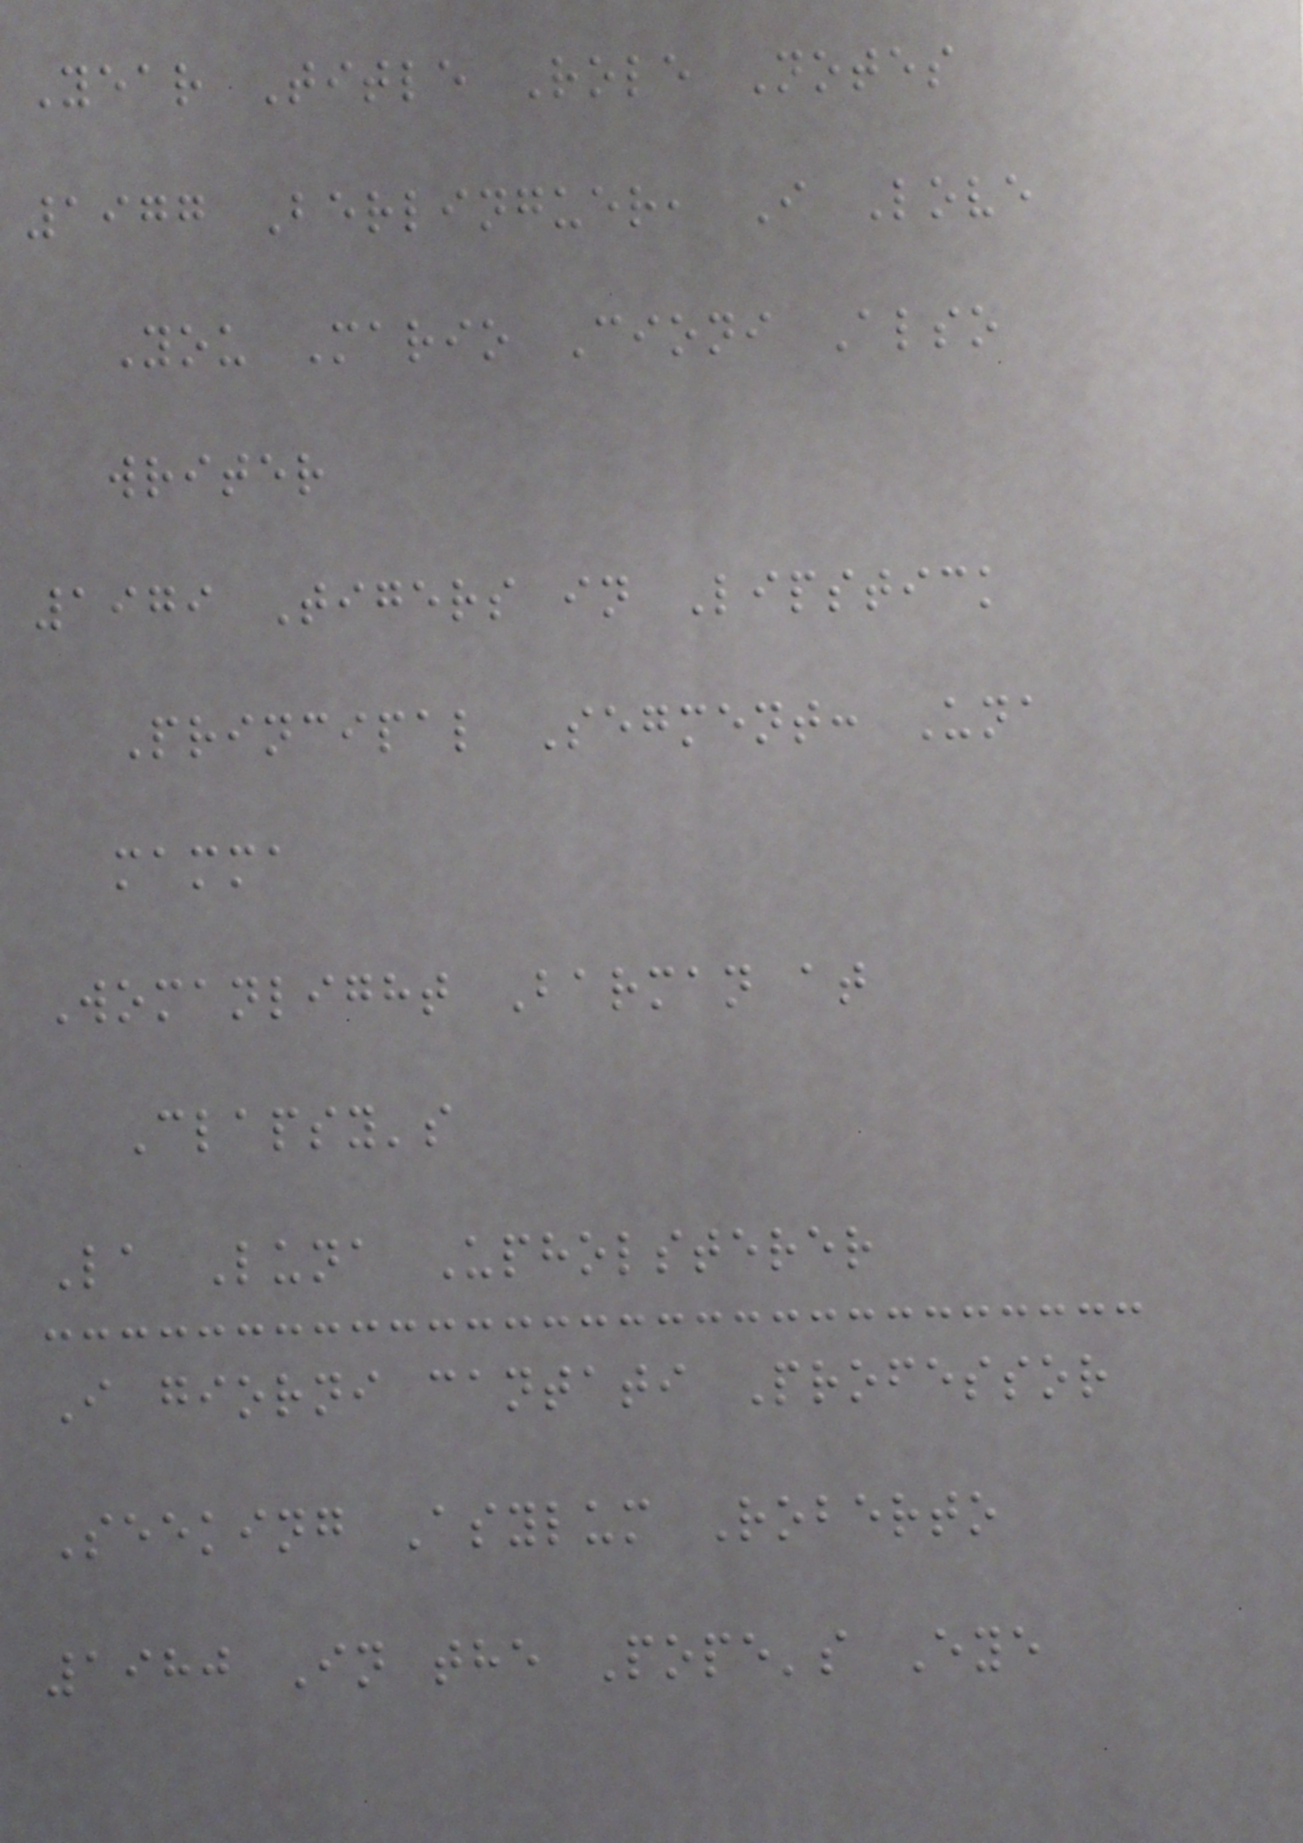Year Title Role Notes
1977 Berlinguer, I Love
You Mario Cioni Also
writer
1979 Tigers in Lipstick
Principal Segment: Una
mamma
Womanlight Barman at
Clapsy's
La Luna Upholsterer
I giorni cantati Professor
Seeking Asylum Roberto
1980 In the Pope's Eye
